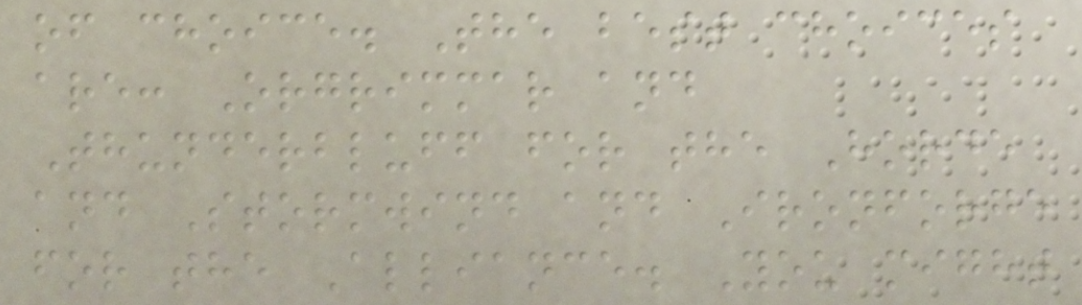of choice. The best choices
are: Orgrimmar and
Thunderbluff for the Horde
and Stormwind and Ironforge
for the Alliance. You might
